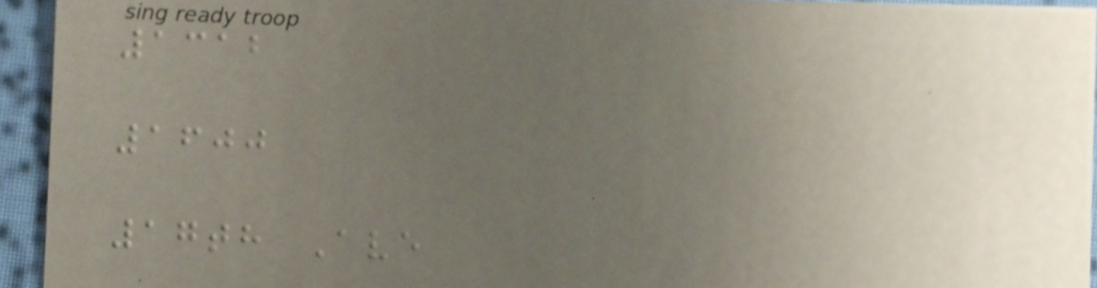1312
1600
17th Ave
